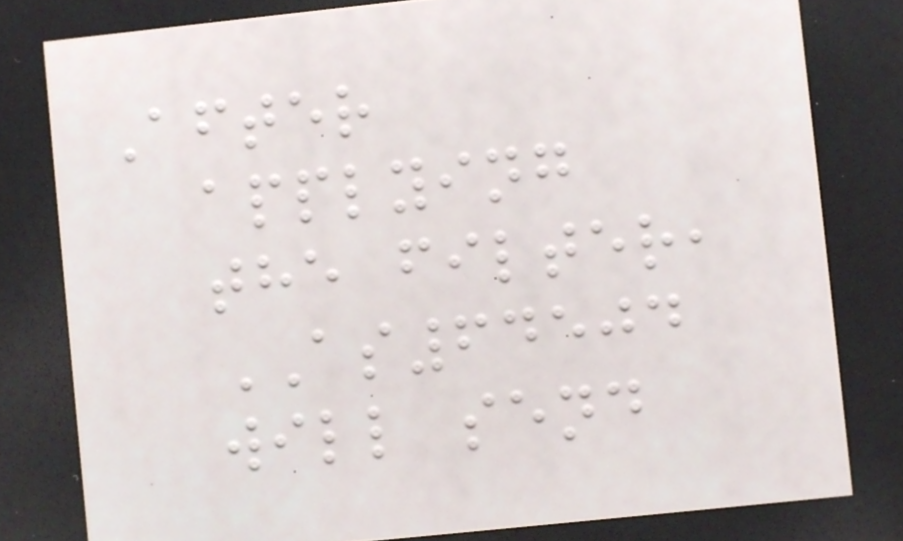After
applying
the filter,
AS64504
will send
